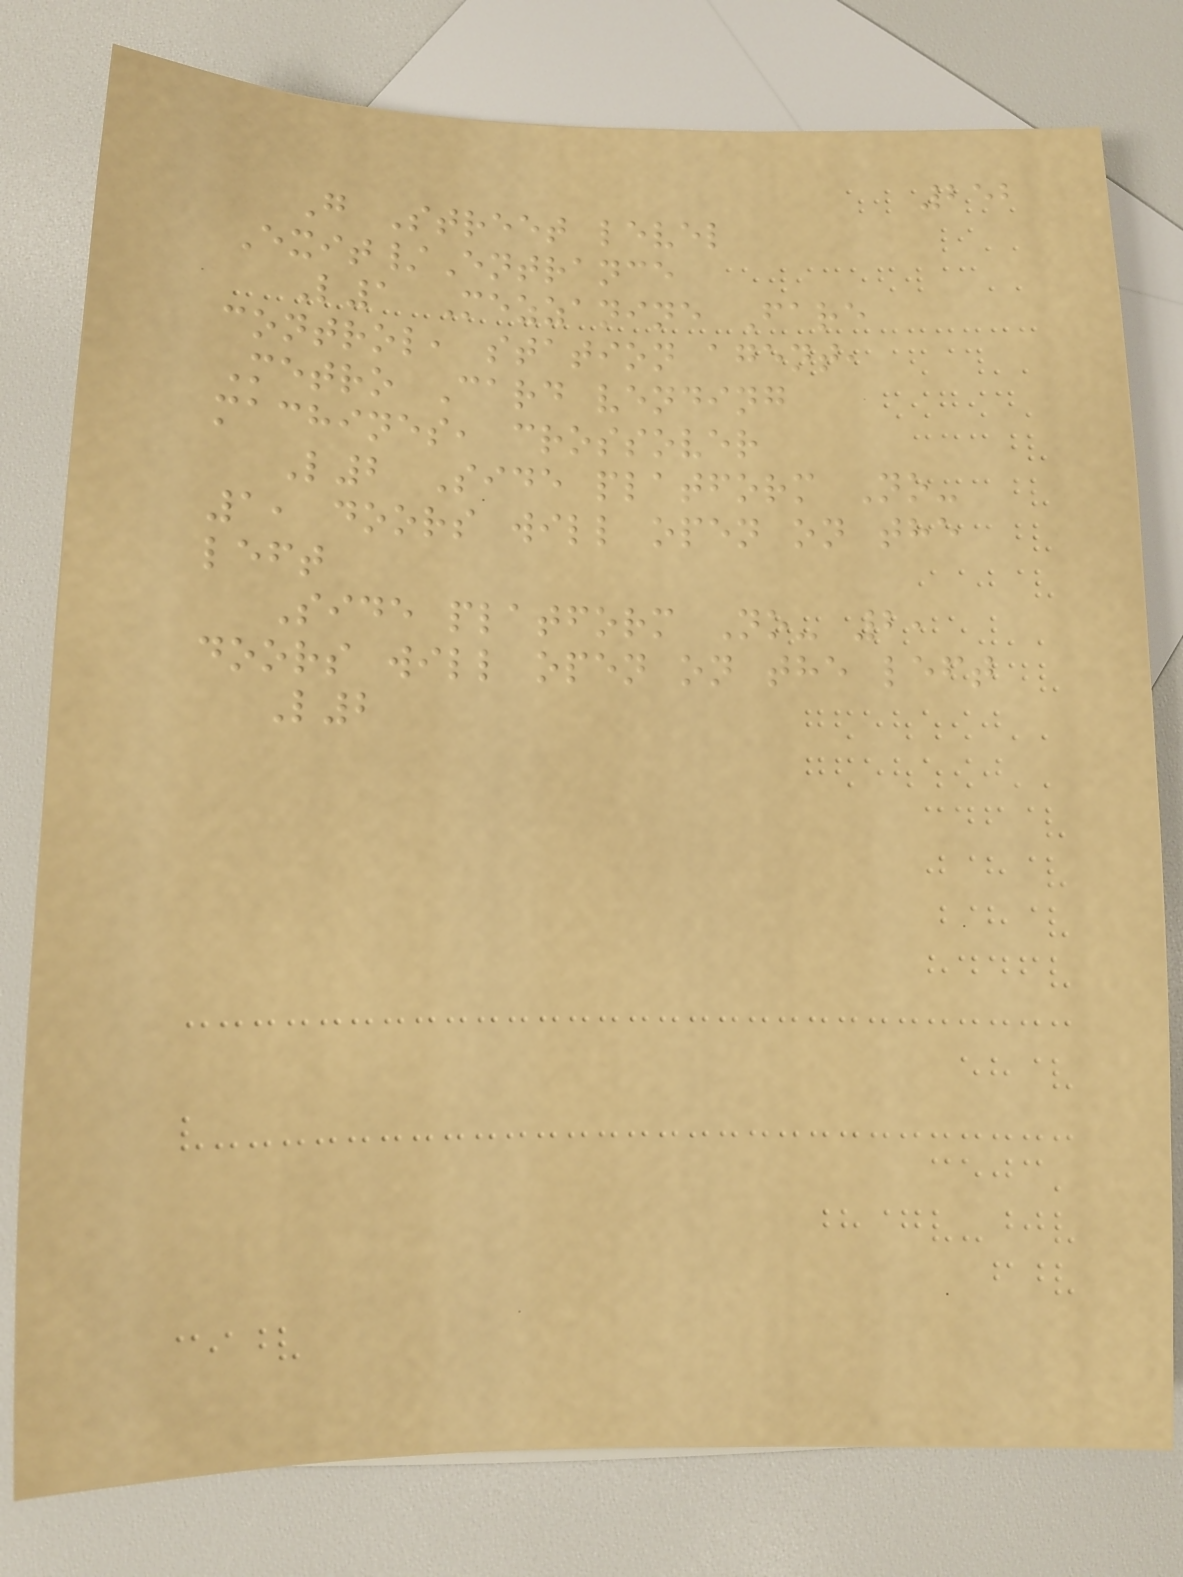252
G Street level
Exit/Entrance
L1 Mezzanine Fare
control, station agent,
Metro Card vending
machines, crossover
L2 Side platform No-
1, doors will open on the
left
Side platform No- 2,
doors will open on the left
L2
